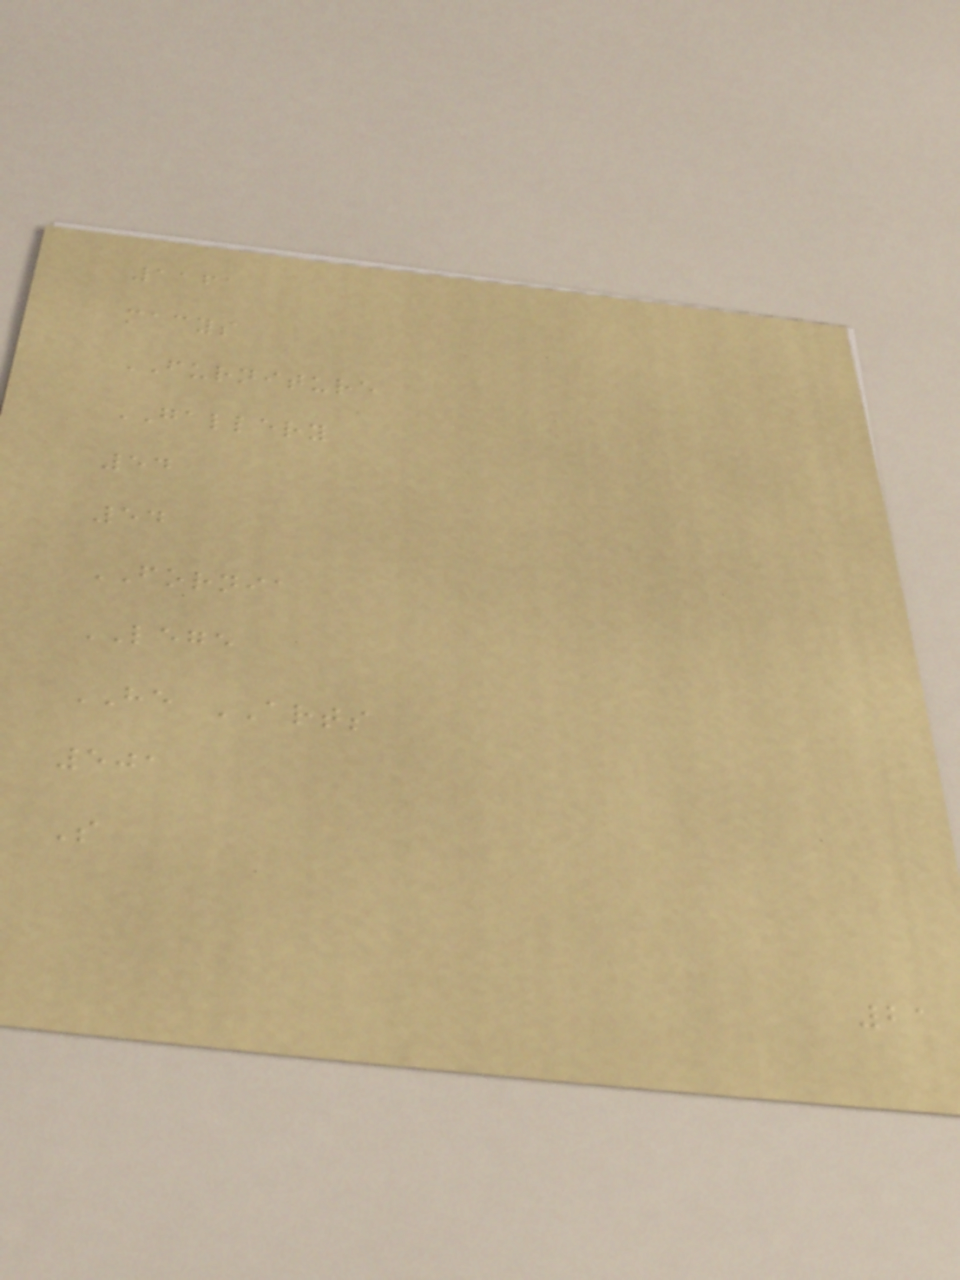1161
macys
FURNITURE
GALLERY
54
54
FORNIA
LEGE
HE ARTS
501
S
21
